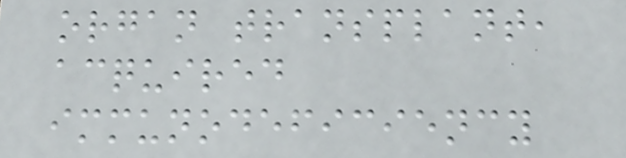organ transplant,
acquired
immunodeficiency
